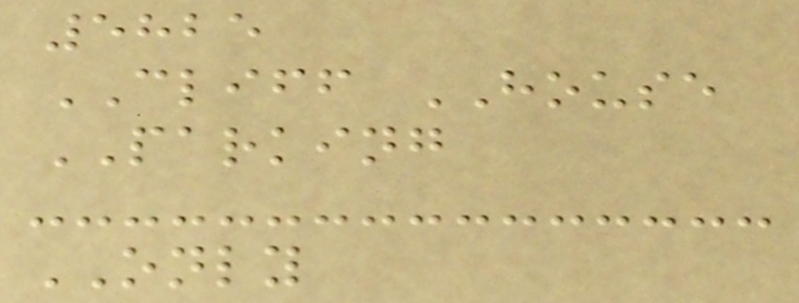5825
CLIFF HOUSE
PARKING
ONLY
